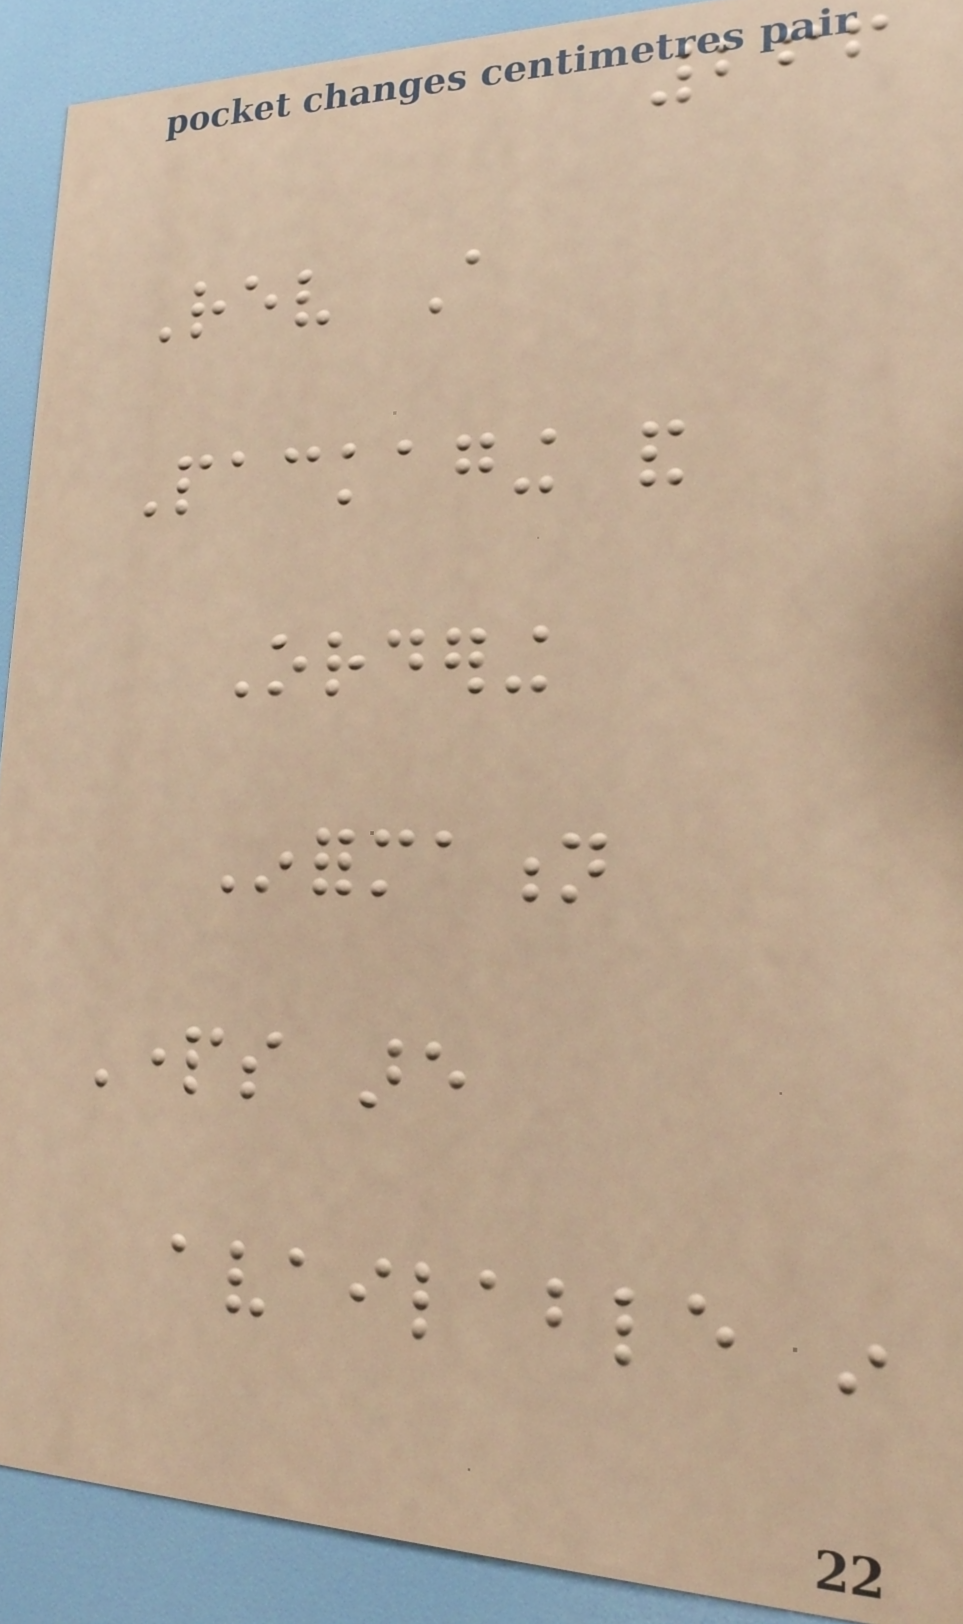266
Rev A
Packaging and
Ordering
Information
Parts are
available in
